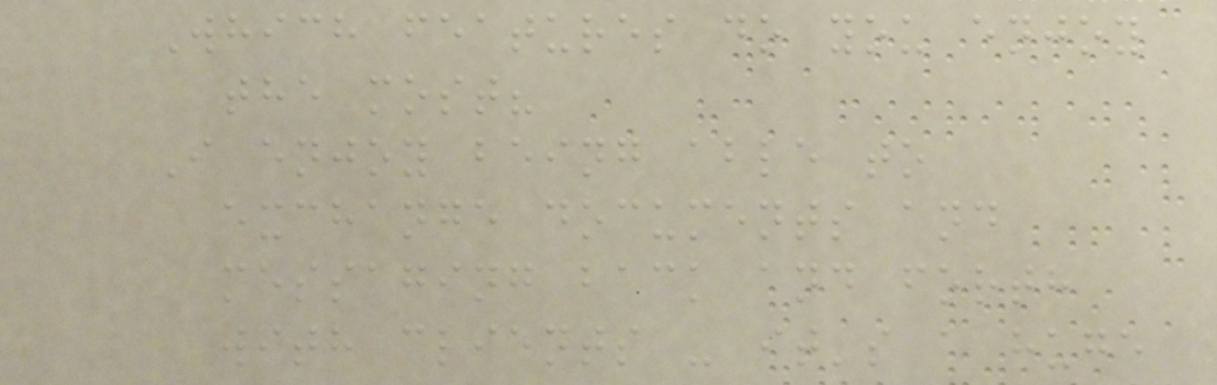Which features do you enjoy
the most?
I enjoy being able to
exchange documents and
messaging back and forth
with clients - it's a huge
